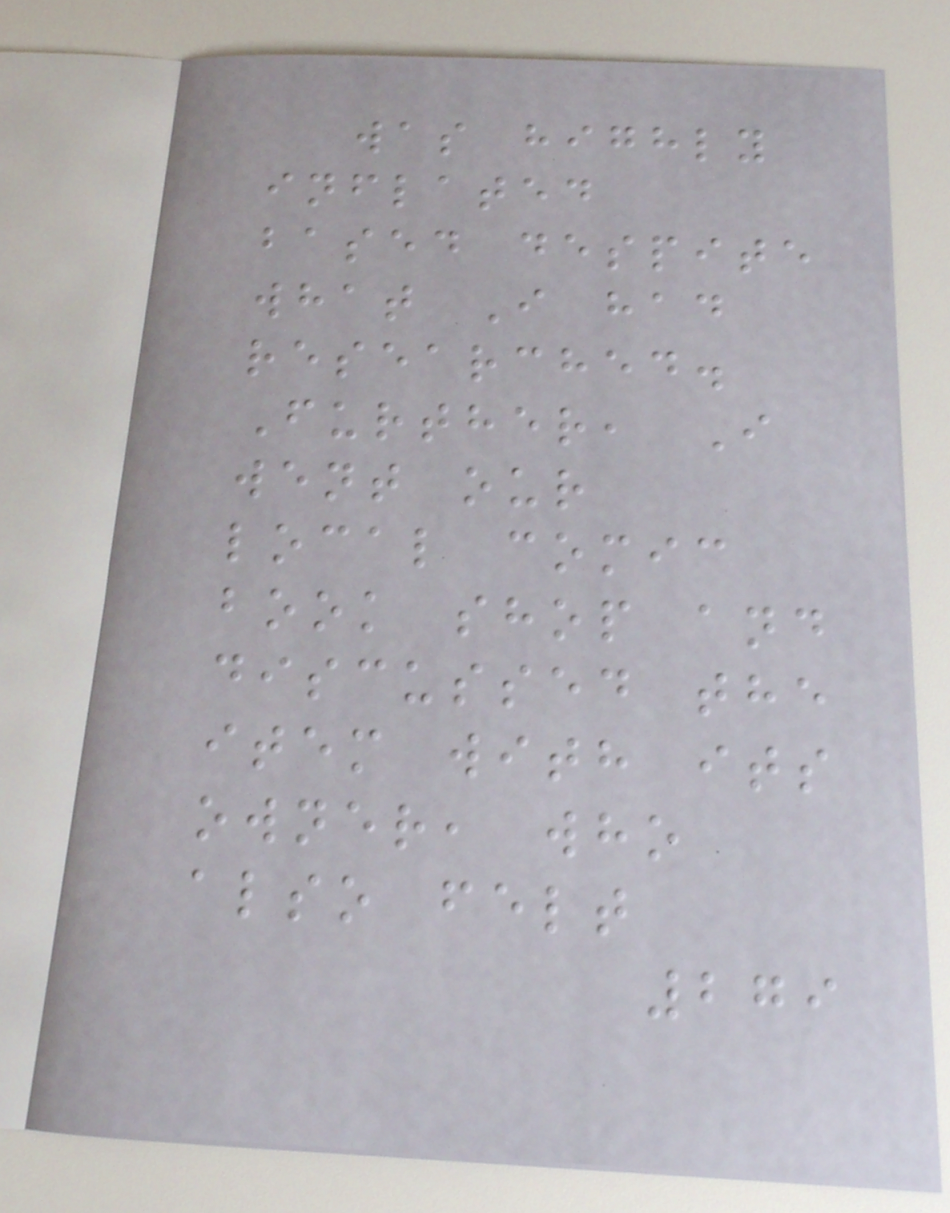was highly
inflated
based despite
what I had
researched.
Further, I
went our
local comic
book shop and
discussed the
item with its
owner, who
also felt
279
